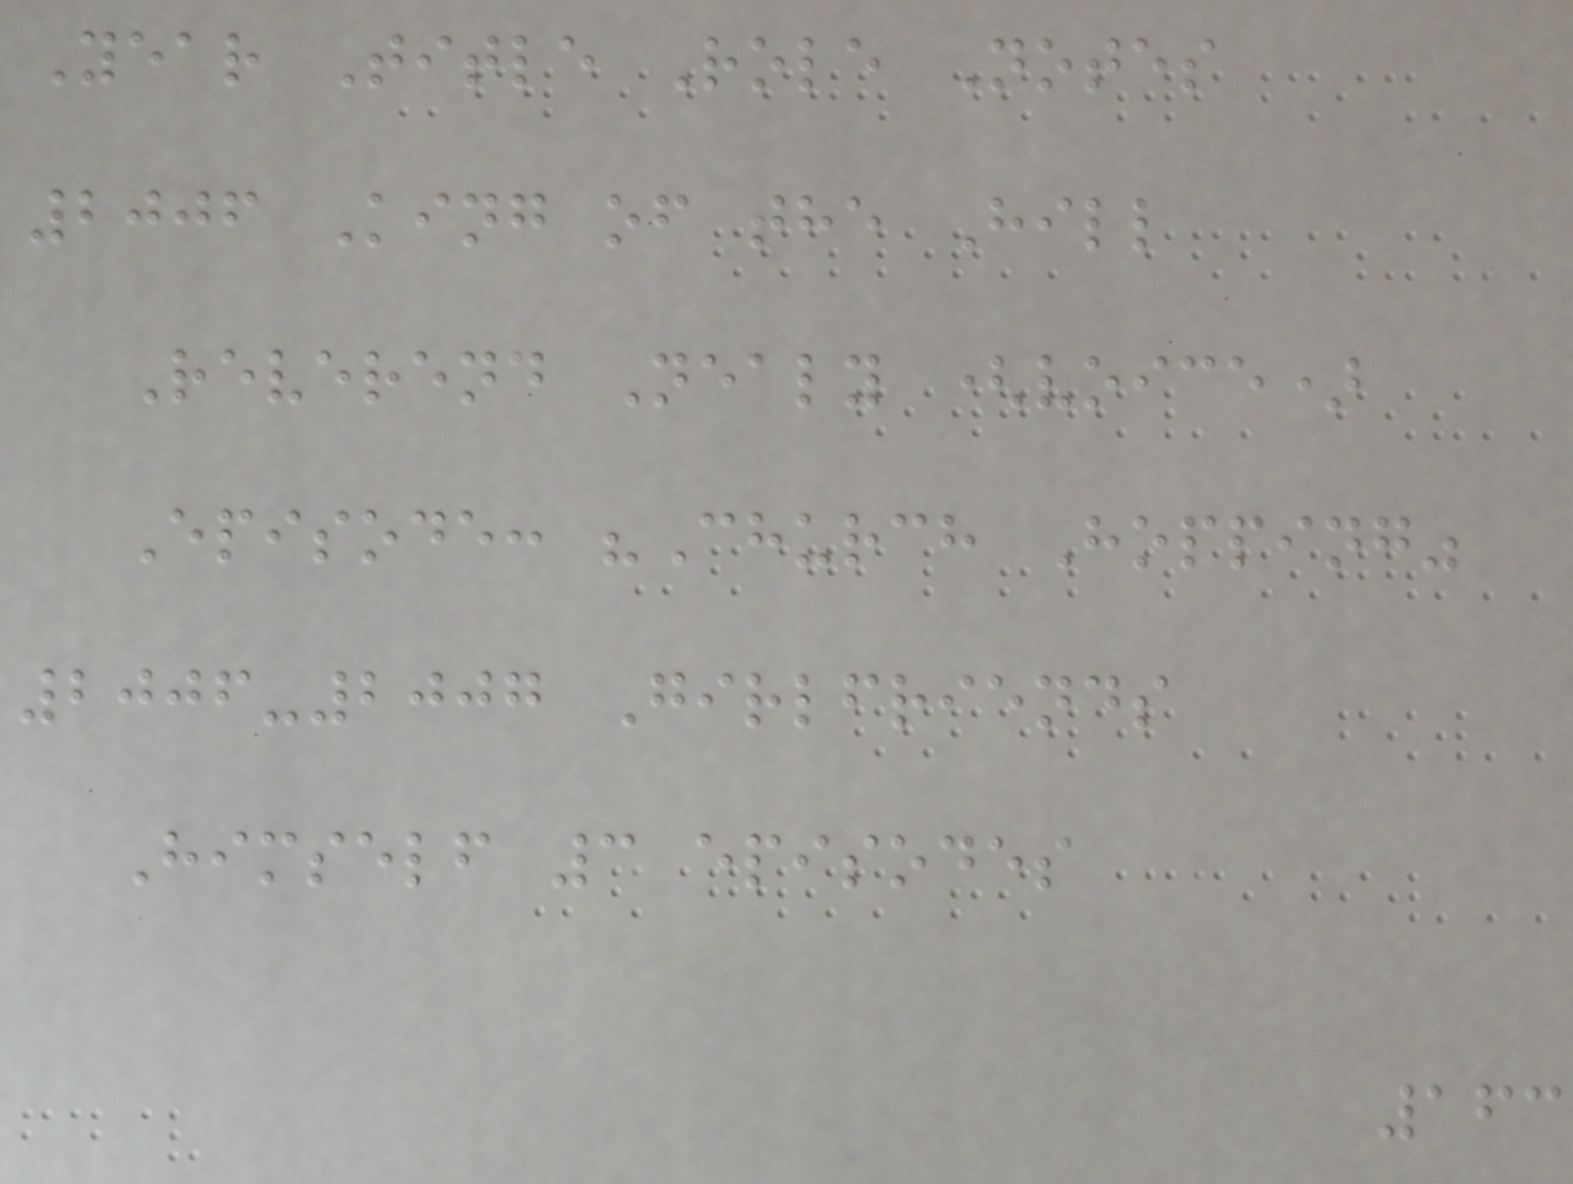Year Title Role Notes
2006 King of the Hill
Reverend Nealy (voice)
Episode: "Church Hopping"
2006-2007 Girlfriends
Himself 3 episodes
163
